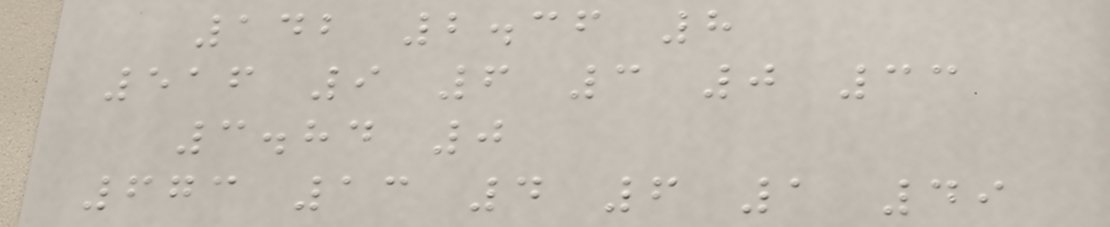142 2.36 8
516 9 6 3 0 33
3.84 0
673 13 4 6 1 49
